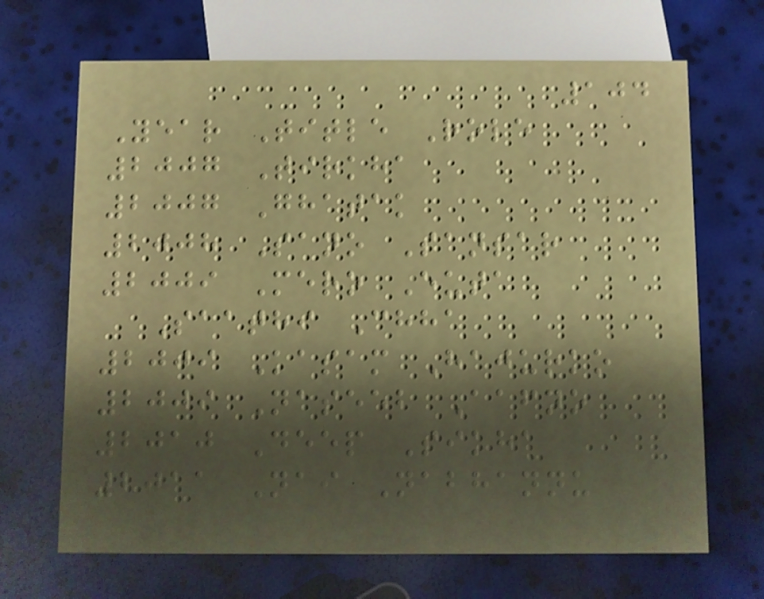104
Year Title Role
2007 Tirkha
2007 Ghatak
2008 Sano Sansar
2009 Mero Euta
Saathi Chha
2009 Kasam Hajurko
2009 Naseeb Aafno
2010 Deep Sikha
2011 Nai Nabhannu
